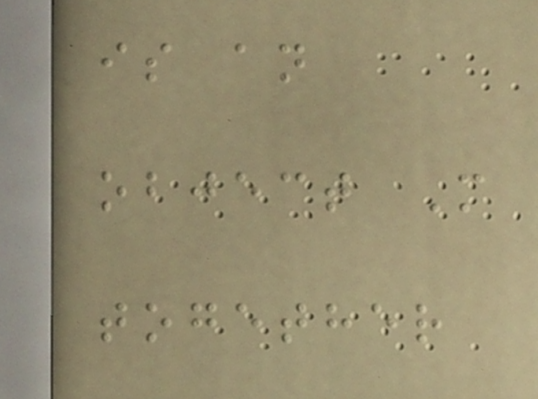is an
object M
together
